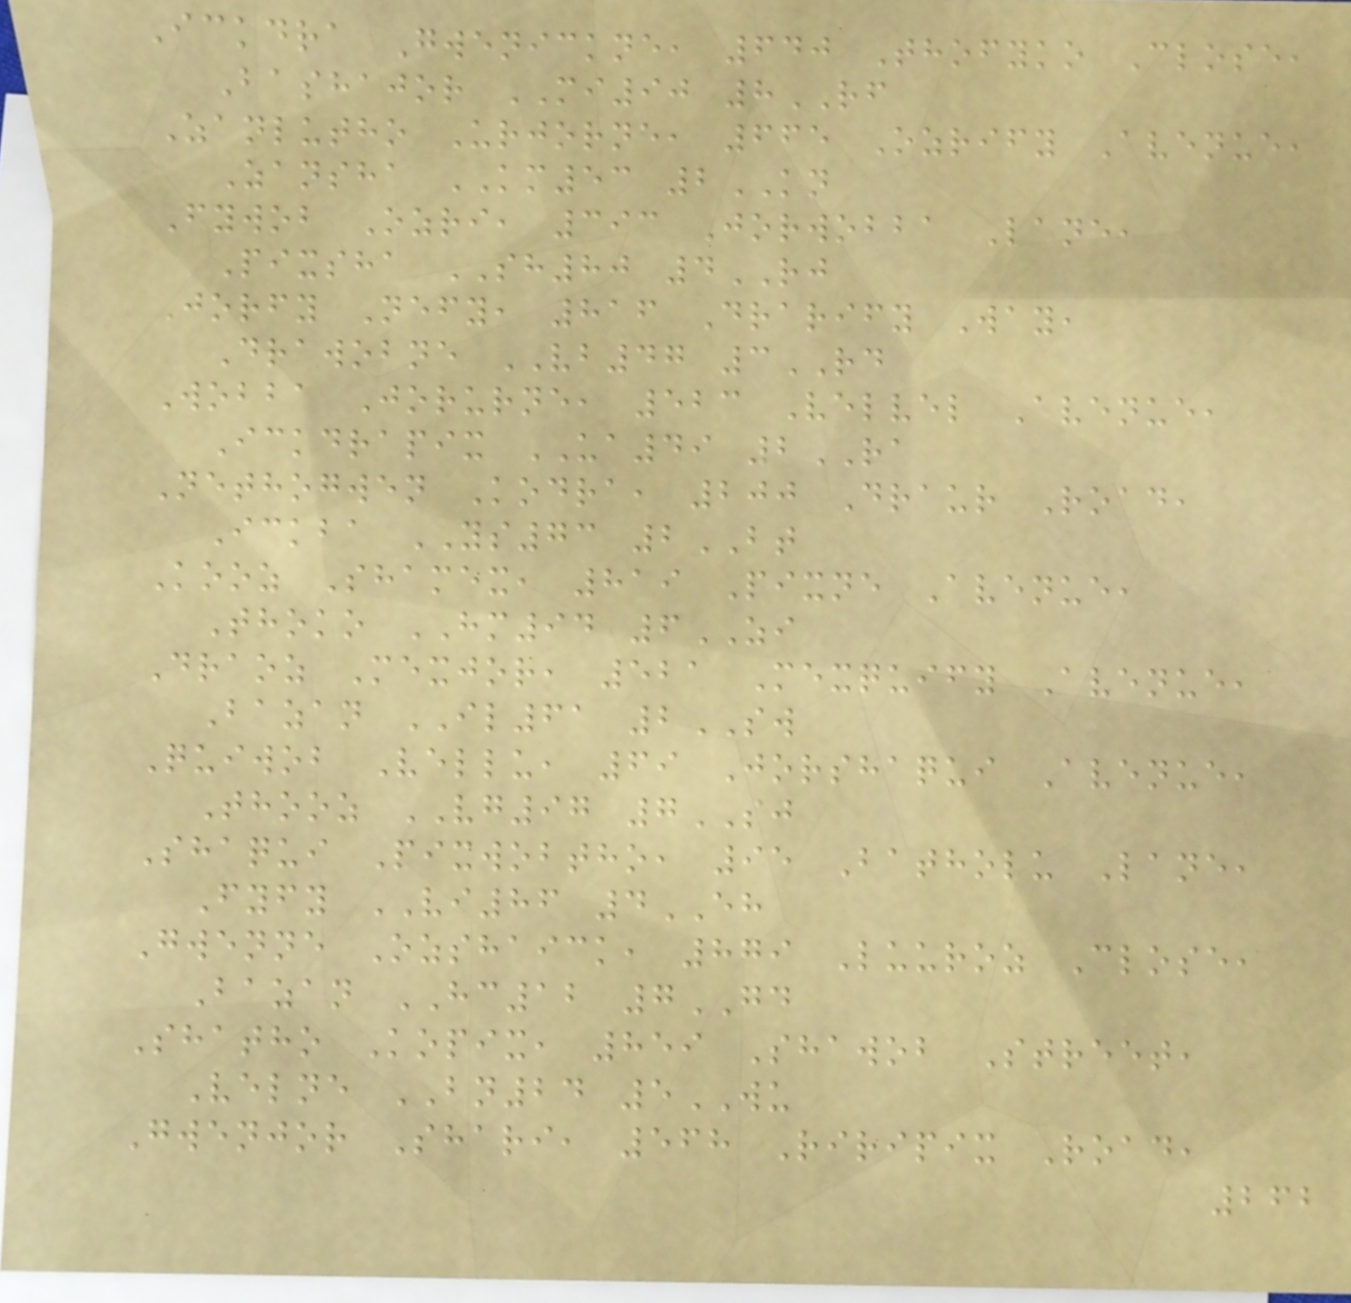Ickdra Gwenickne, 640 Thofyko Close,
Bashajor MI90 8RF
Zanlutho Urjorne, 665 Ozrify Avenue,
Zansha KM53 2KN
Fywob Ozri, 393 Jorwobba Lane,
Pixsha SH80 4RJ
Jorfy Nefy, 816 Drarify Way,
Drawobne VB47 3RD
Wobba Jorurne, 523 Velvel Avenue,
Ickdrapix UA49 2RA
Nethogwen Kodra, 200 Draur Road,
Ickba YS73 2BT
Kooz Shamex, 819 Pixne Avenue,
Thoko HM94 6ZI
Draoz Mexjor, 521 Mexquify Avenue,
Bazan IL61 2SW
Quiwob Vellu, 69 Jorshaqui Avenue,
Thooz VG97 7SJ
Shaqui Pixwobtho, 95 Batholu Lane,
Fyfy VI86 4EH
Gwenne Ozshaick, 879 Luuroz Close,
Bazan HC12 7GD
Shatho Kopix, 859 Shawob Street,
Velne BN24 5WU
Gwenjor Shari, 568 Riripix Road,
262
